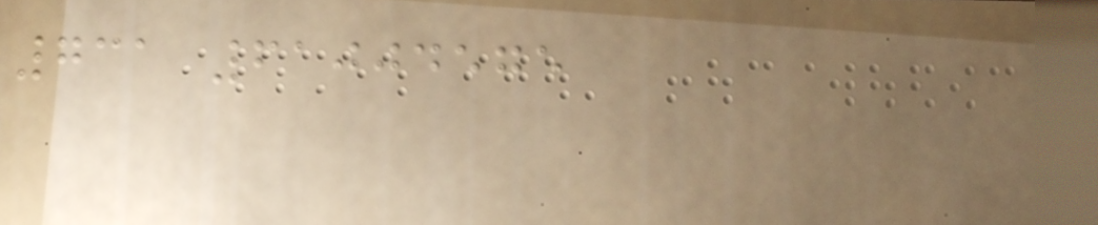731 61004575
